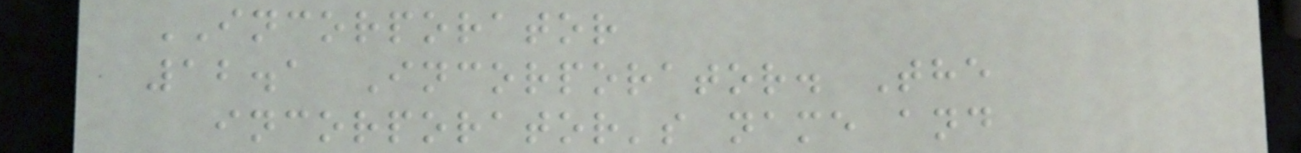INCORPORATOR
12.1 Incorporator. The
incorporator's name and
